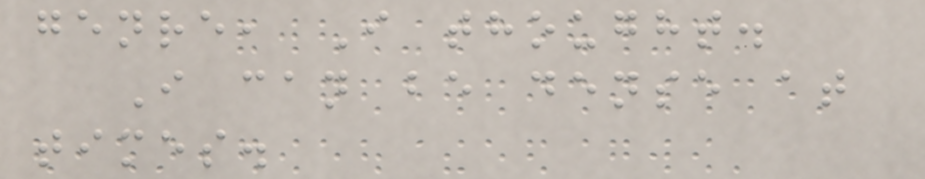genre, I thought.
I can be dense at
times.
